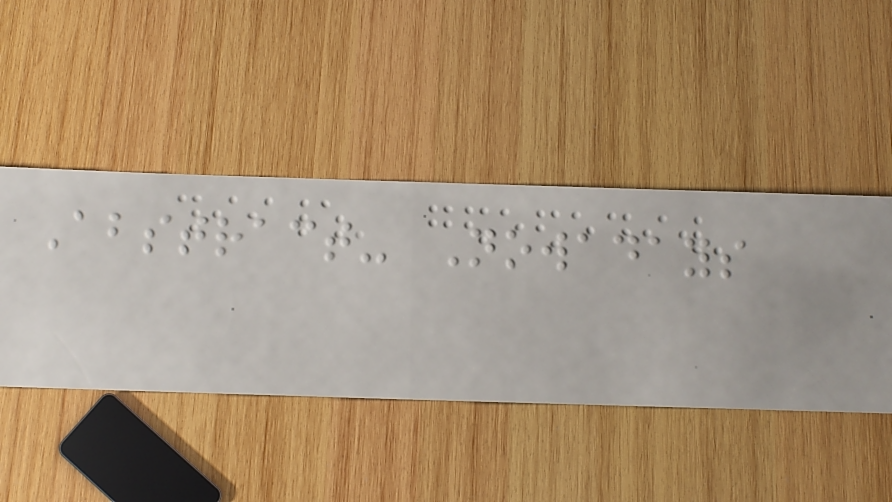Abstract- Nowadays
